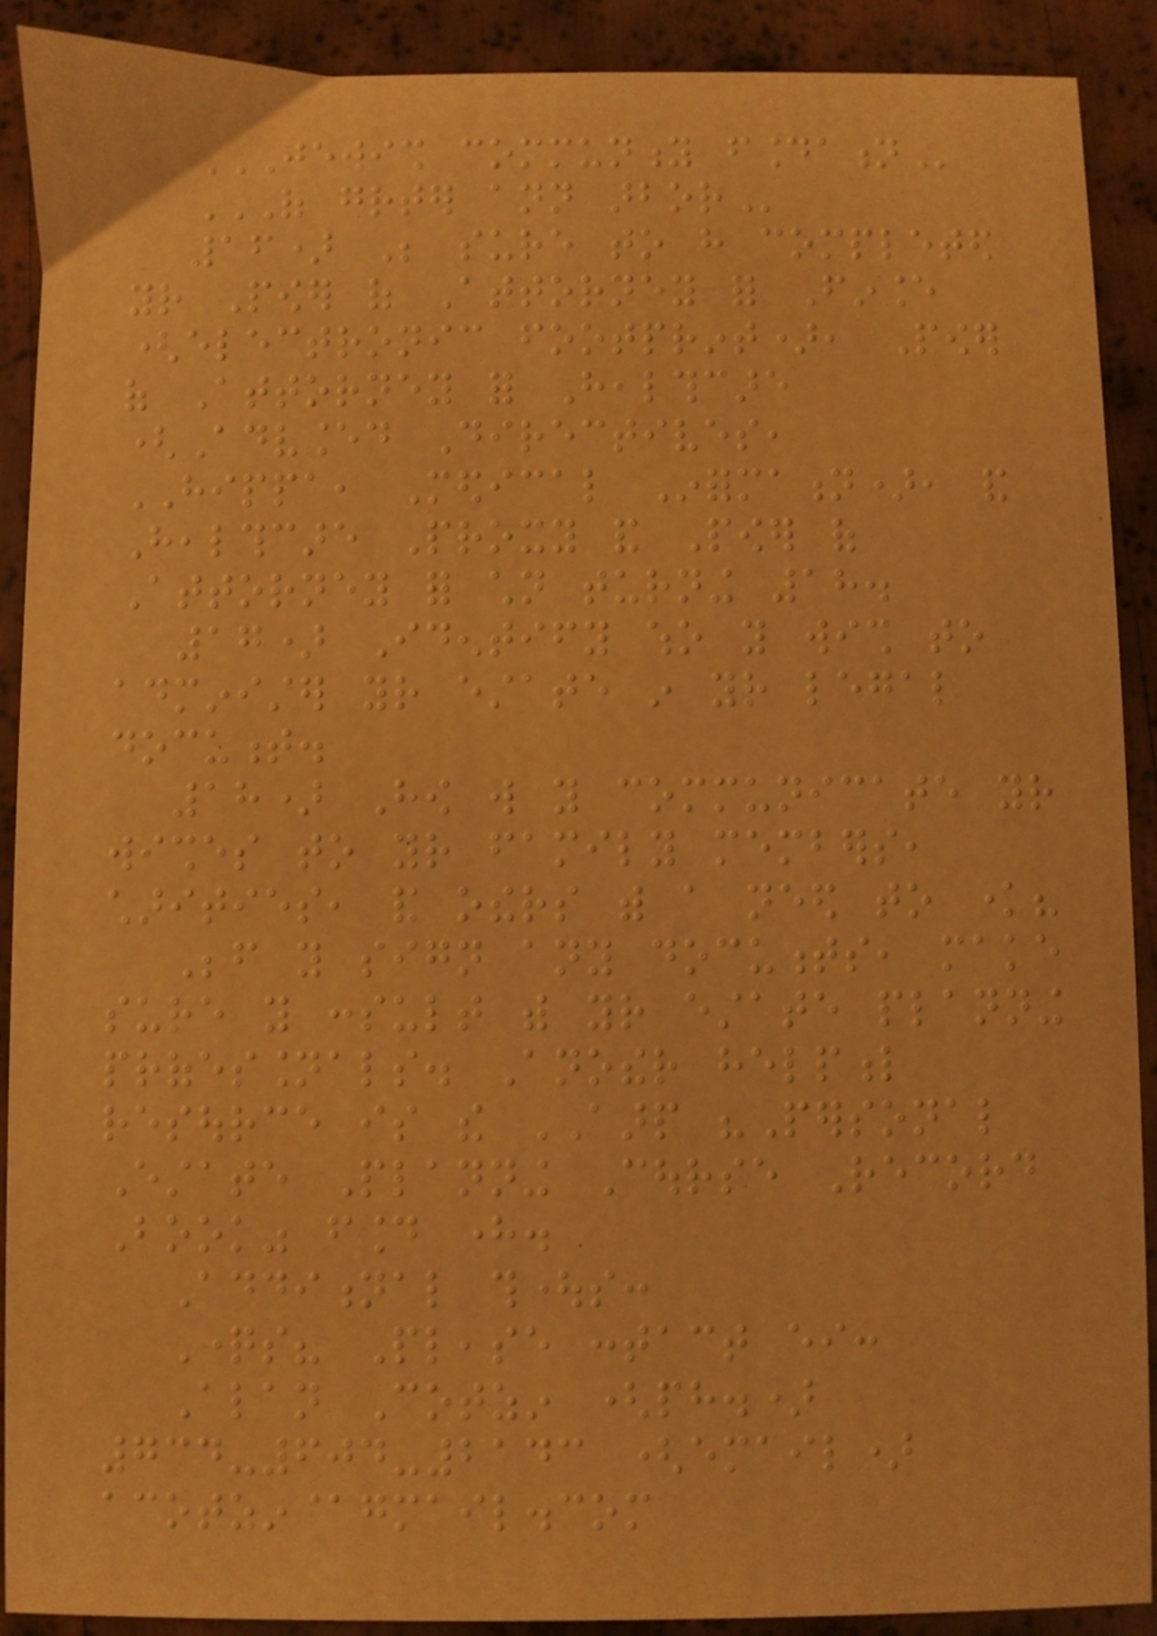JEWISH COMMUNITY FOUNDATION
OF GREATER ANN ARBOR
16) Be sure to have completed
your Power of Attorney for Finance
(electronic footprint), Power
of Attorney for Healthcare
(Advanced Directives,
HIPPA, Medical Information), and
Healthcare Proxy and Power of
Attorney for children turning 18.
17) Identify who you wish to
administer your estate in your legal
document.
18) How will you communicate your
wishes to your family members,
charities, and others with a need to know?
Before you sign any documents, make
sure you consult with your estate planning
professionals. Another helpful
resource is the AARP "Personal
Estate Planning Course Record
Book" found here.
Additional thoughts:
Questions? Please contact either:
Alan Cotzin (ph.)
734-604-2143 (email)
acotzin@gmail.com
